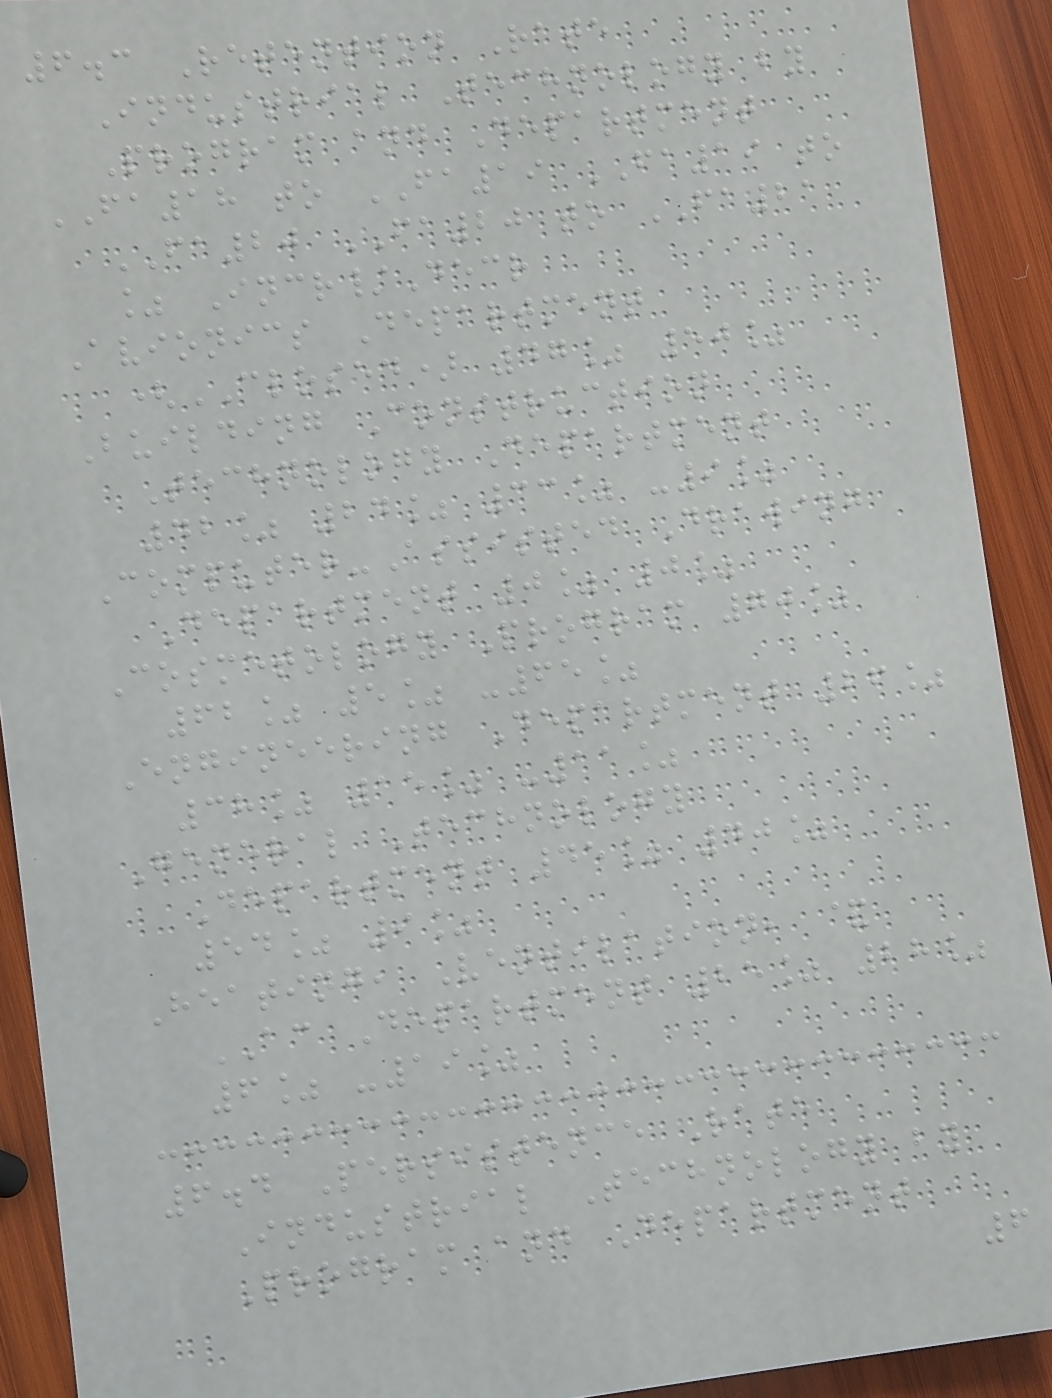6.3 Retention Rate
Industrial Technology by
Program and Department
FA18 to FA19 FA19 to
FA20 FA20 to FA21
% Incr/Decr
Avionics Department
(CLOSED) 47% 50%
Building Construction
Technology Department
42% 24% 33% -9%
Computer-Assisted Drawing
Department 0% 0%
Cosmetology Program 70%
62% 5% -65%
Engineering Department 26%
38% 15% -11%
General Technology
Department 45% 40%
54% 9%
Heating, Ventilation, &
AC Department 25% 28%
6% -19%
6.4 Persistence Rate
Industrial Technology by
Program and Department
6
